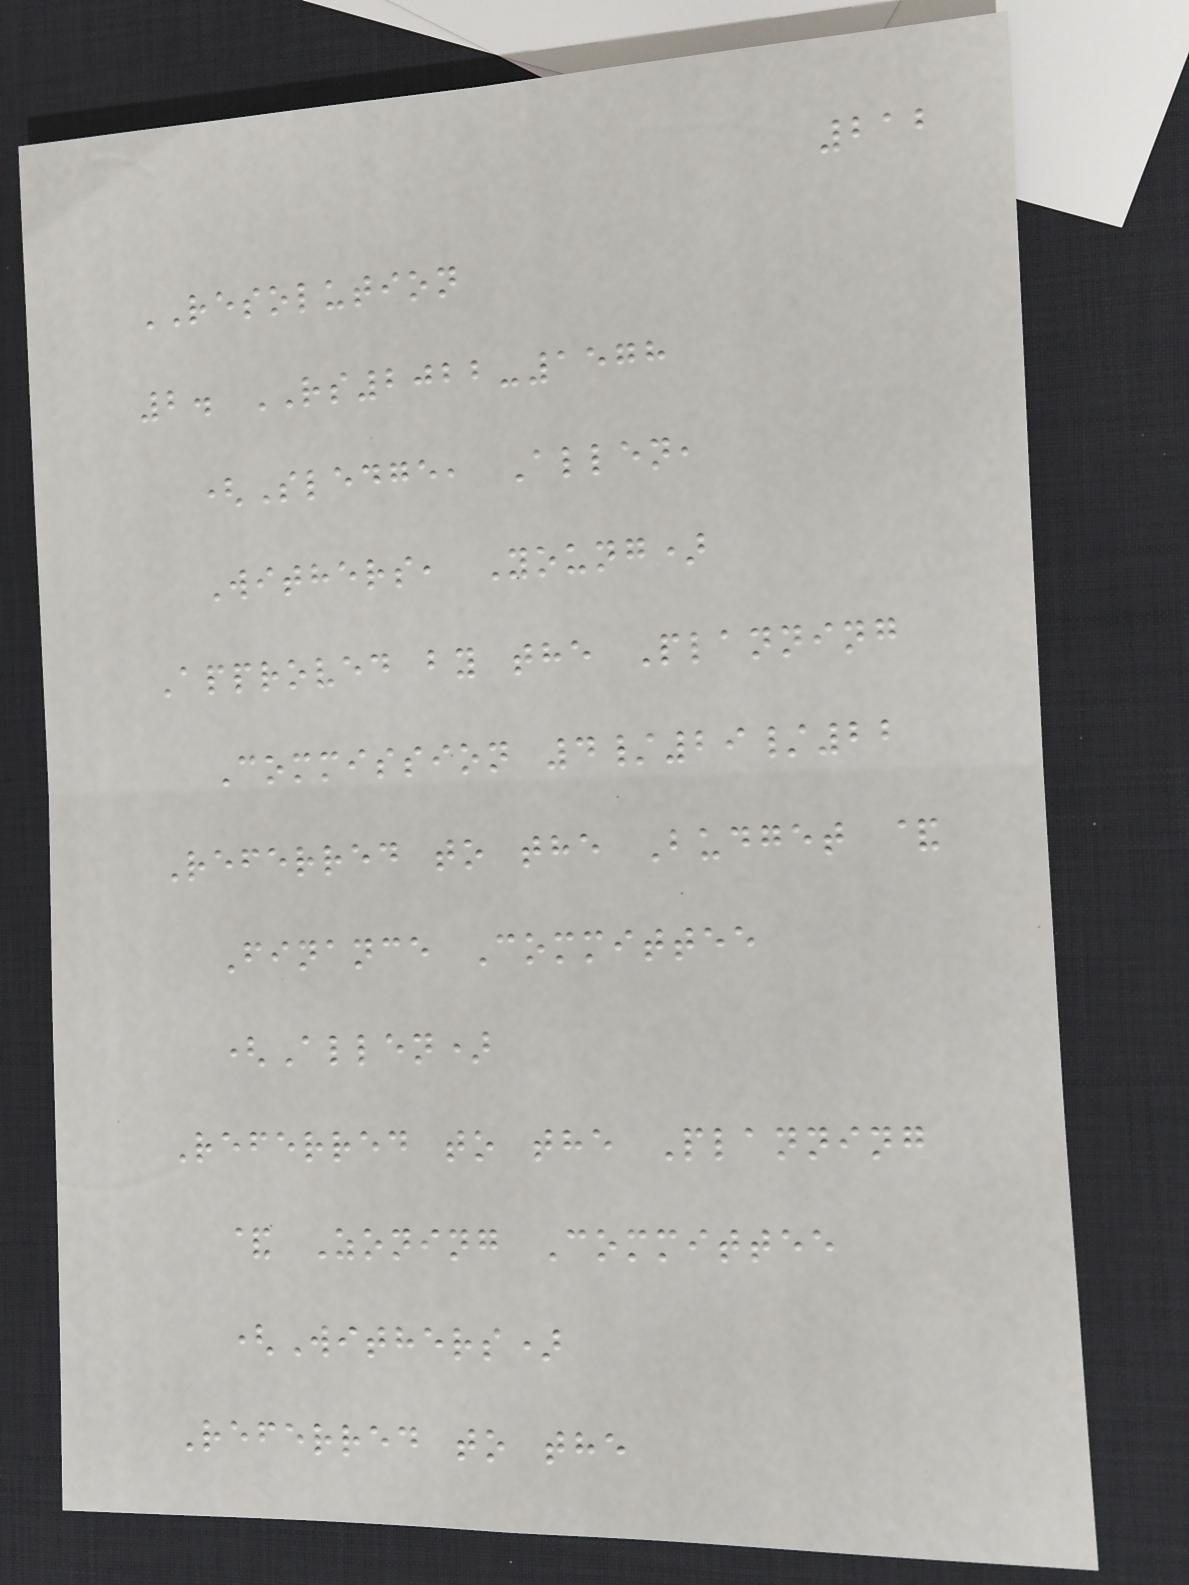212
RESOLUTION
2. RS2022-1578
(Sledge, Allen,
Withers, Young)
Approved by the Planning
Commission 4/29/22
Referred to the Budget &
Finance Committee
(Allen)
Referred to the Planning
& Zoning Committee
(Withers)
Referred to the
